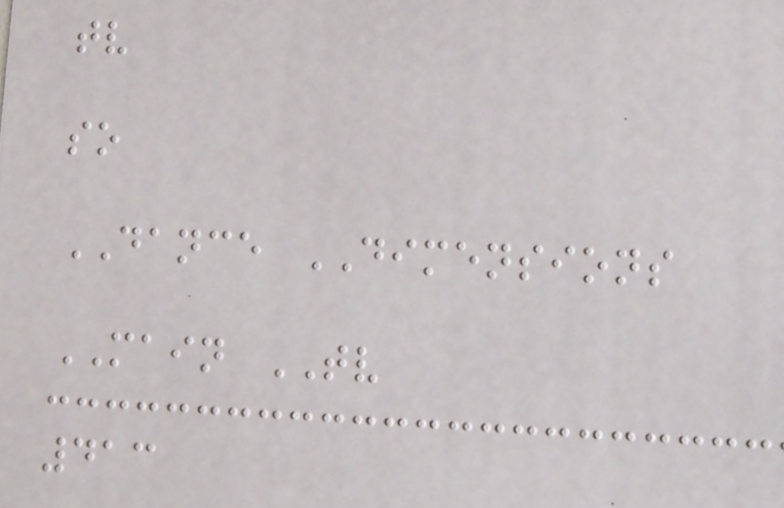tv
so
DANCE DIMENSIONS
MAIN TV
413
